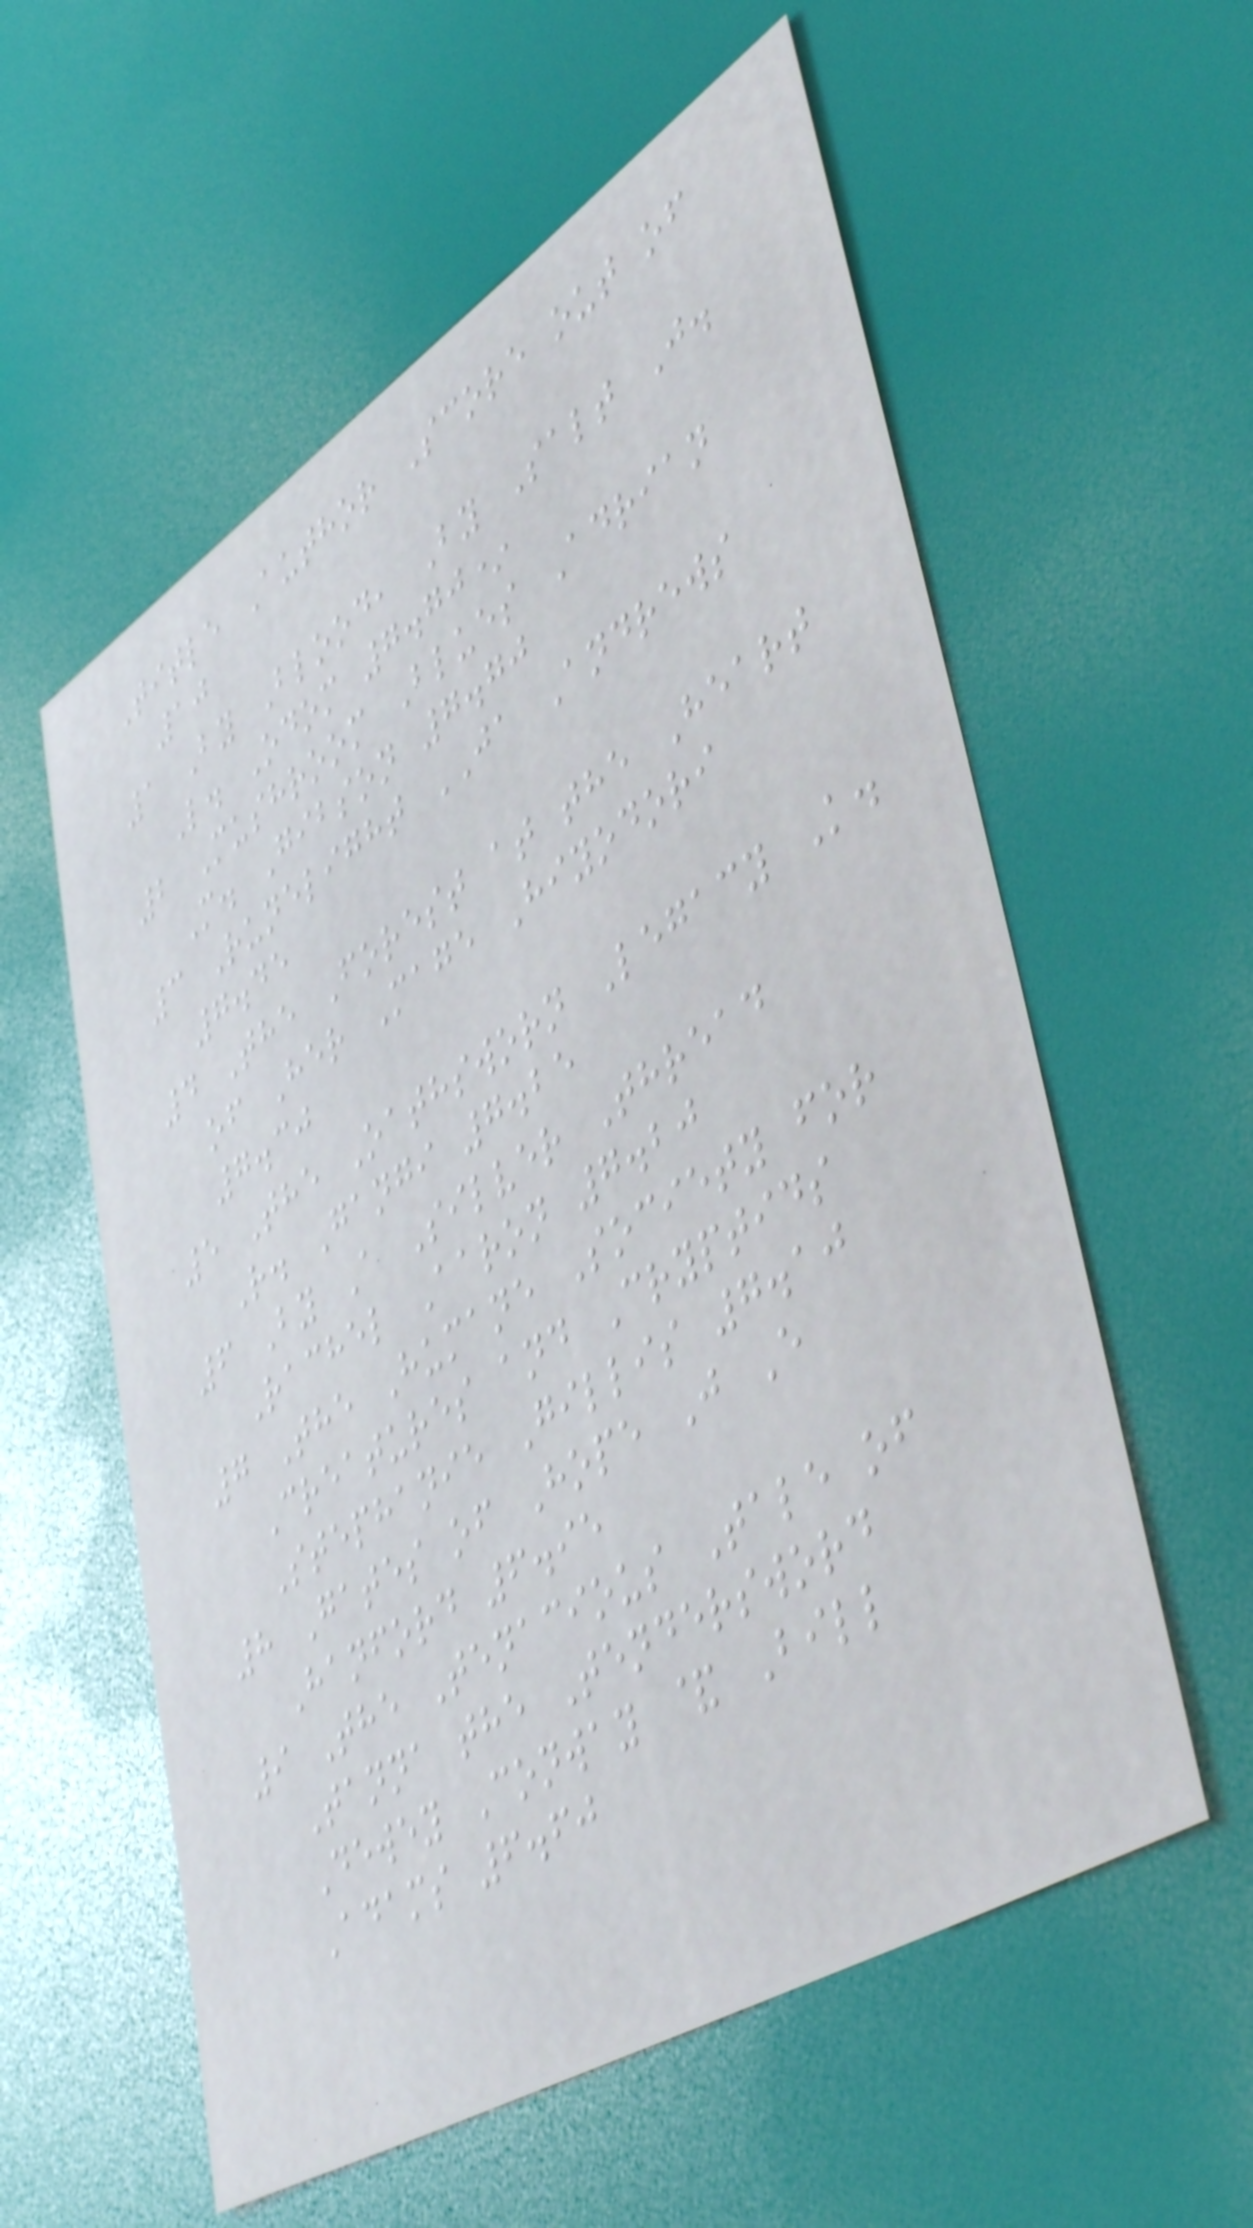Title Author Score out of
10
1 By Blood, By Salt J.
L. Odom 7.70*
2 Mushroom Blues Adrian
M. Gibson 7.70
3 Runelight JA Andrews
7.45
4 The Forest at the Heart
of Her Mage Hiyodori
7.30
5 The Oathsworn Legacy K.
R. Gangi 7.25
6 By A Silver Thread
Rachel Aaron 7.20
7 The Humane Society for
Creatures and Cryptids
Stephanie Gillis 7.10
8 Gates of Hope J E
Hanford 6.95
9 The Tenacious Tale of
Tanna the Tendersword
Dewey Conway & Bill
Adams 6.60
